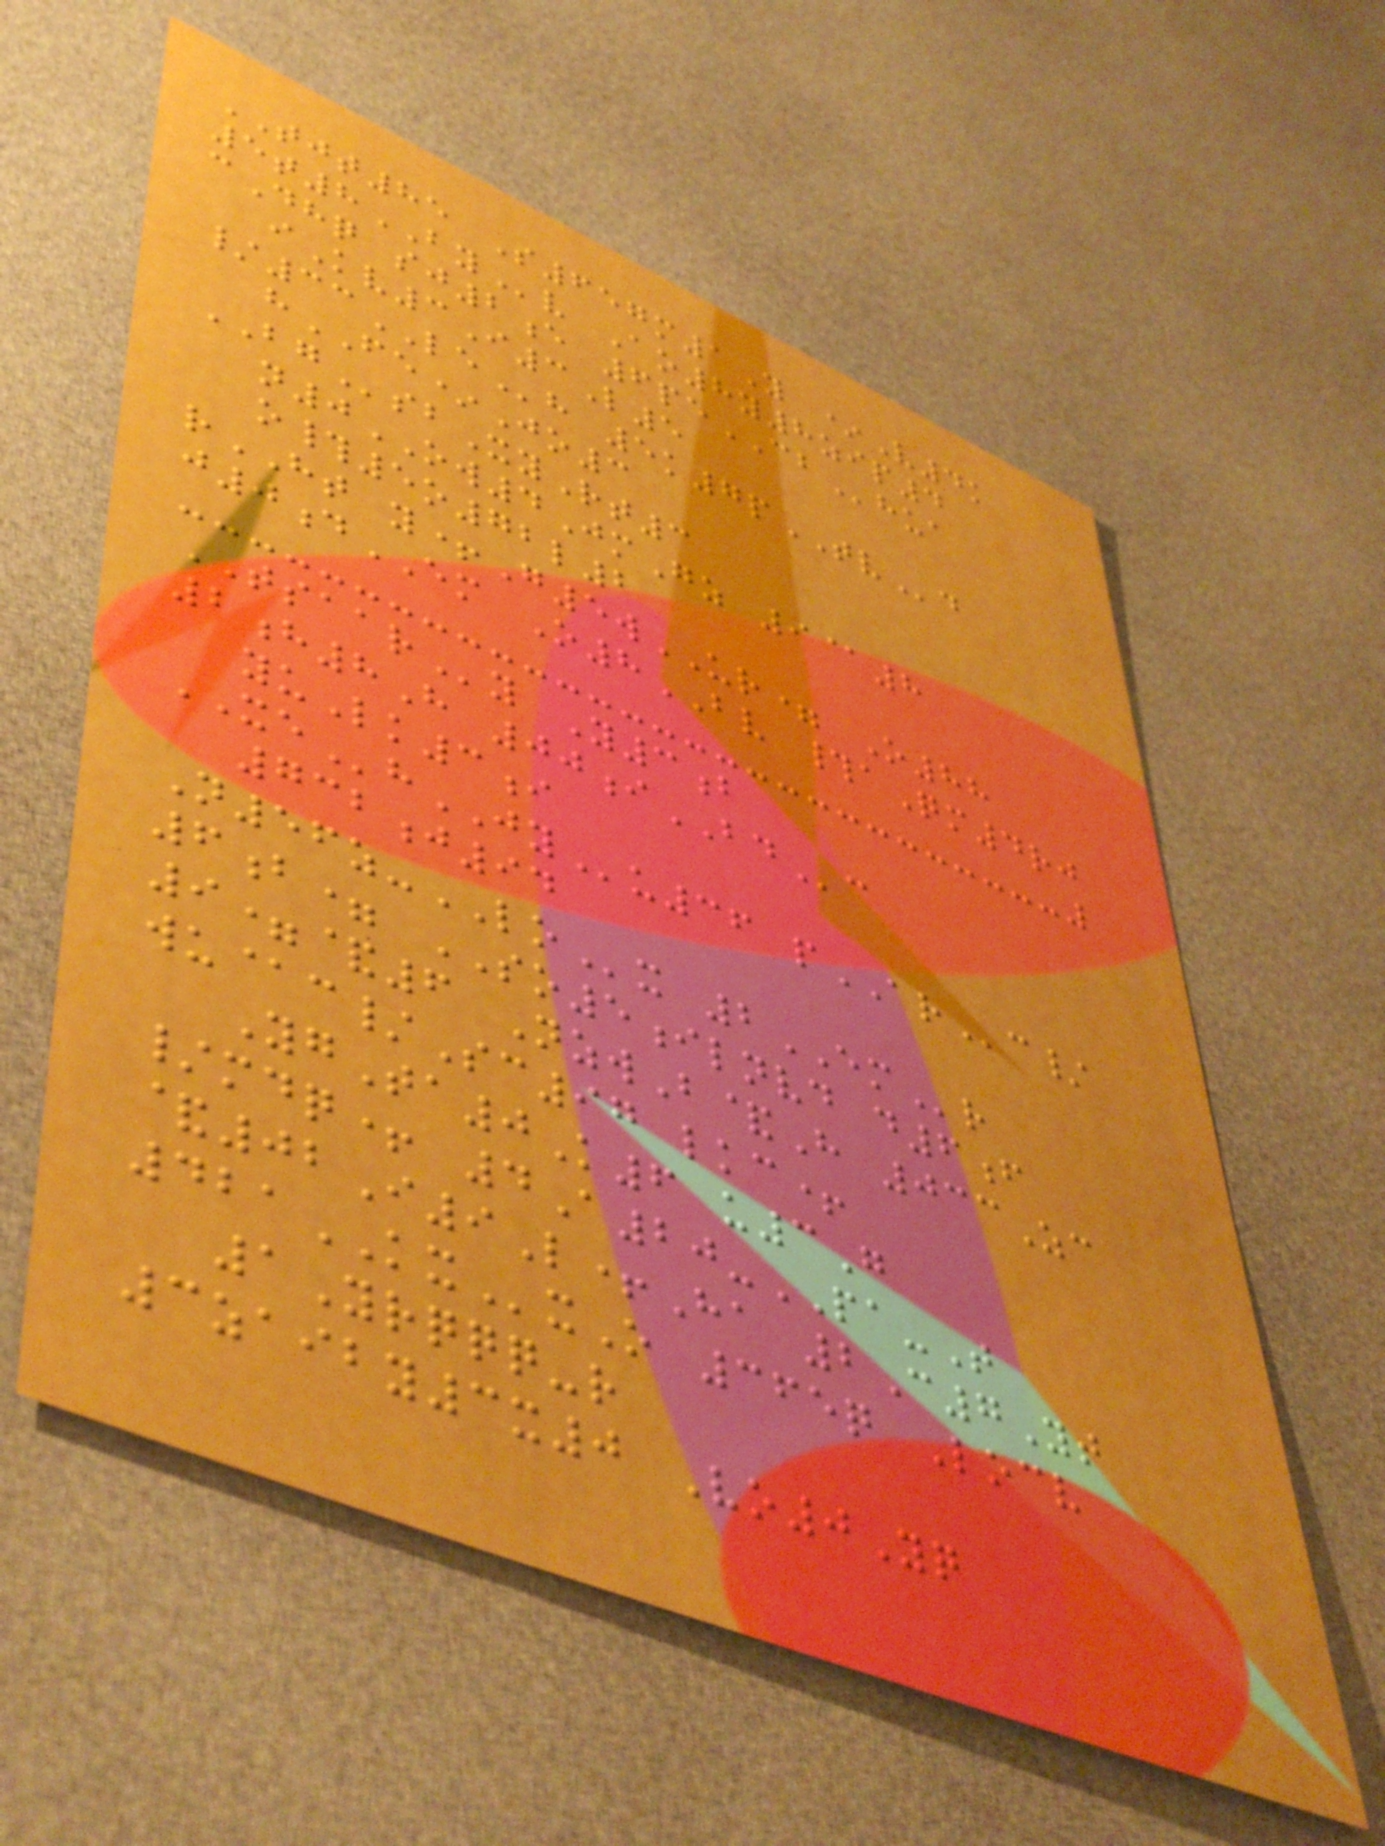TJT85 S657m1Y *V4k
5t8BYv Ao8y8zip4
cDhq sj2e 6peCBhua
iKv3I3L5
/33LEh 5k7pTVd
hFE*Jo3
BGsbXyRt3
n0OW4JmGz 9@8
o#5o72l2
rHT y+G5wUR= O88
j0dEM O8BV #aQm4rj
TSAARy Y3b
2h8H 00iBDc
yuLk3i
XEhJYu36 pARc/
732j94
N56z-LOx 2EMr
6b= SO5ilnvd d6f
9=&6 NzwB&H 033Zc
wu@c/Sc97 lkc+
YgTa0K6 u3G
/mdq+ 4A20-PA-T
&02I9L+Ha 2C7Yt
421KXxO 365q Locv
1Yrqqq-r
3zaiby3x0 Vo0Yq
